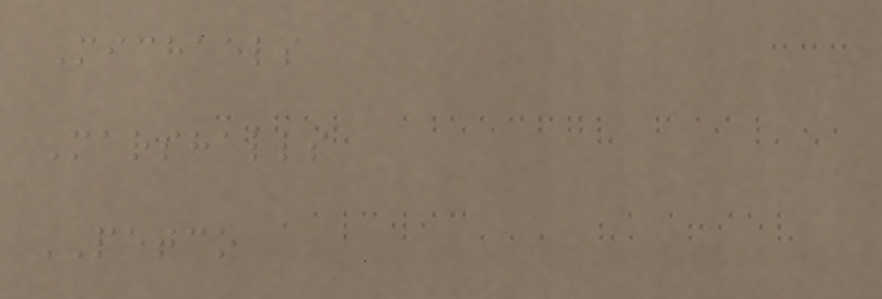Michaels
Marshalls
PETCO
